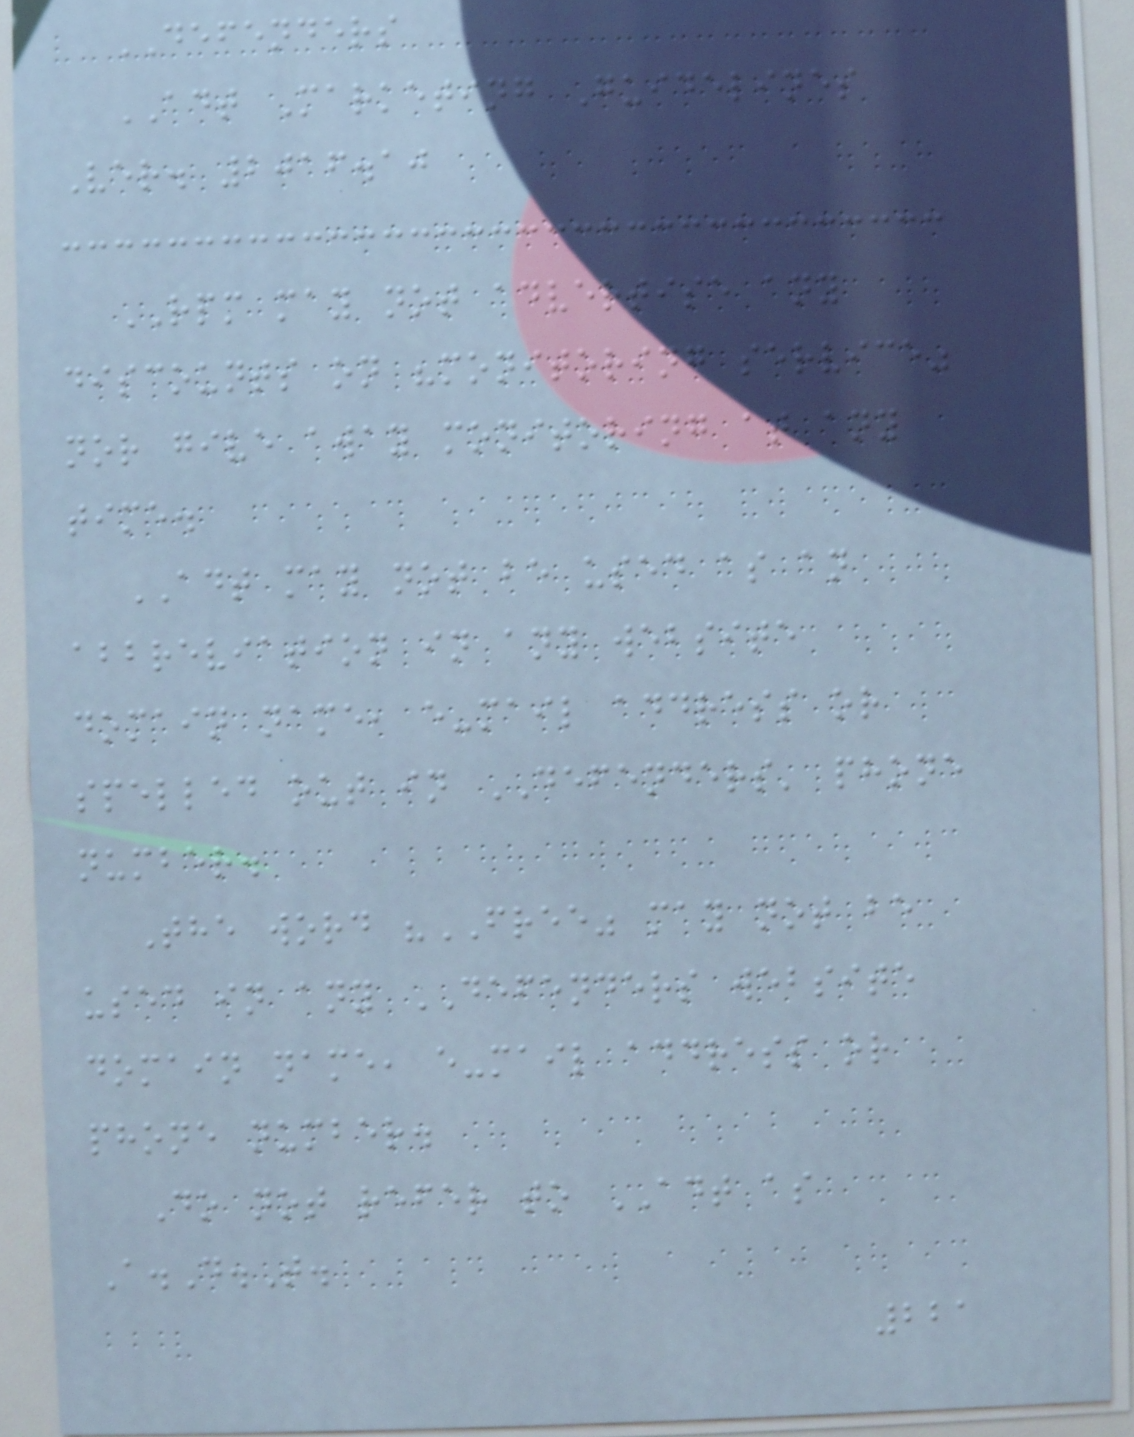DEFENDERS
ADT Marketing Guidelines
Ver. 2016.10
RPM may not advertise any
discounts on "monitoring service"
nor give away monitoring at any
time.
ADT may not be used as an
abbreviation in any website
domain name, e-mail address or
spelled out in DEFENDERS' phone
number.
The word "FREE" may not be
used in any DEFENDERS website
domain name, e-mail address or
phone number.
Do not refer to ADT as
A.D.T.
221
